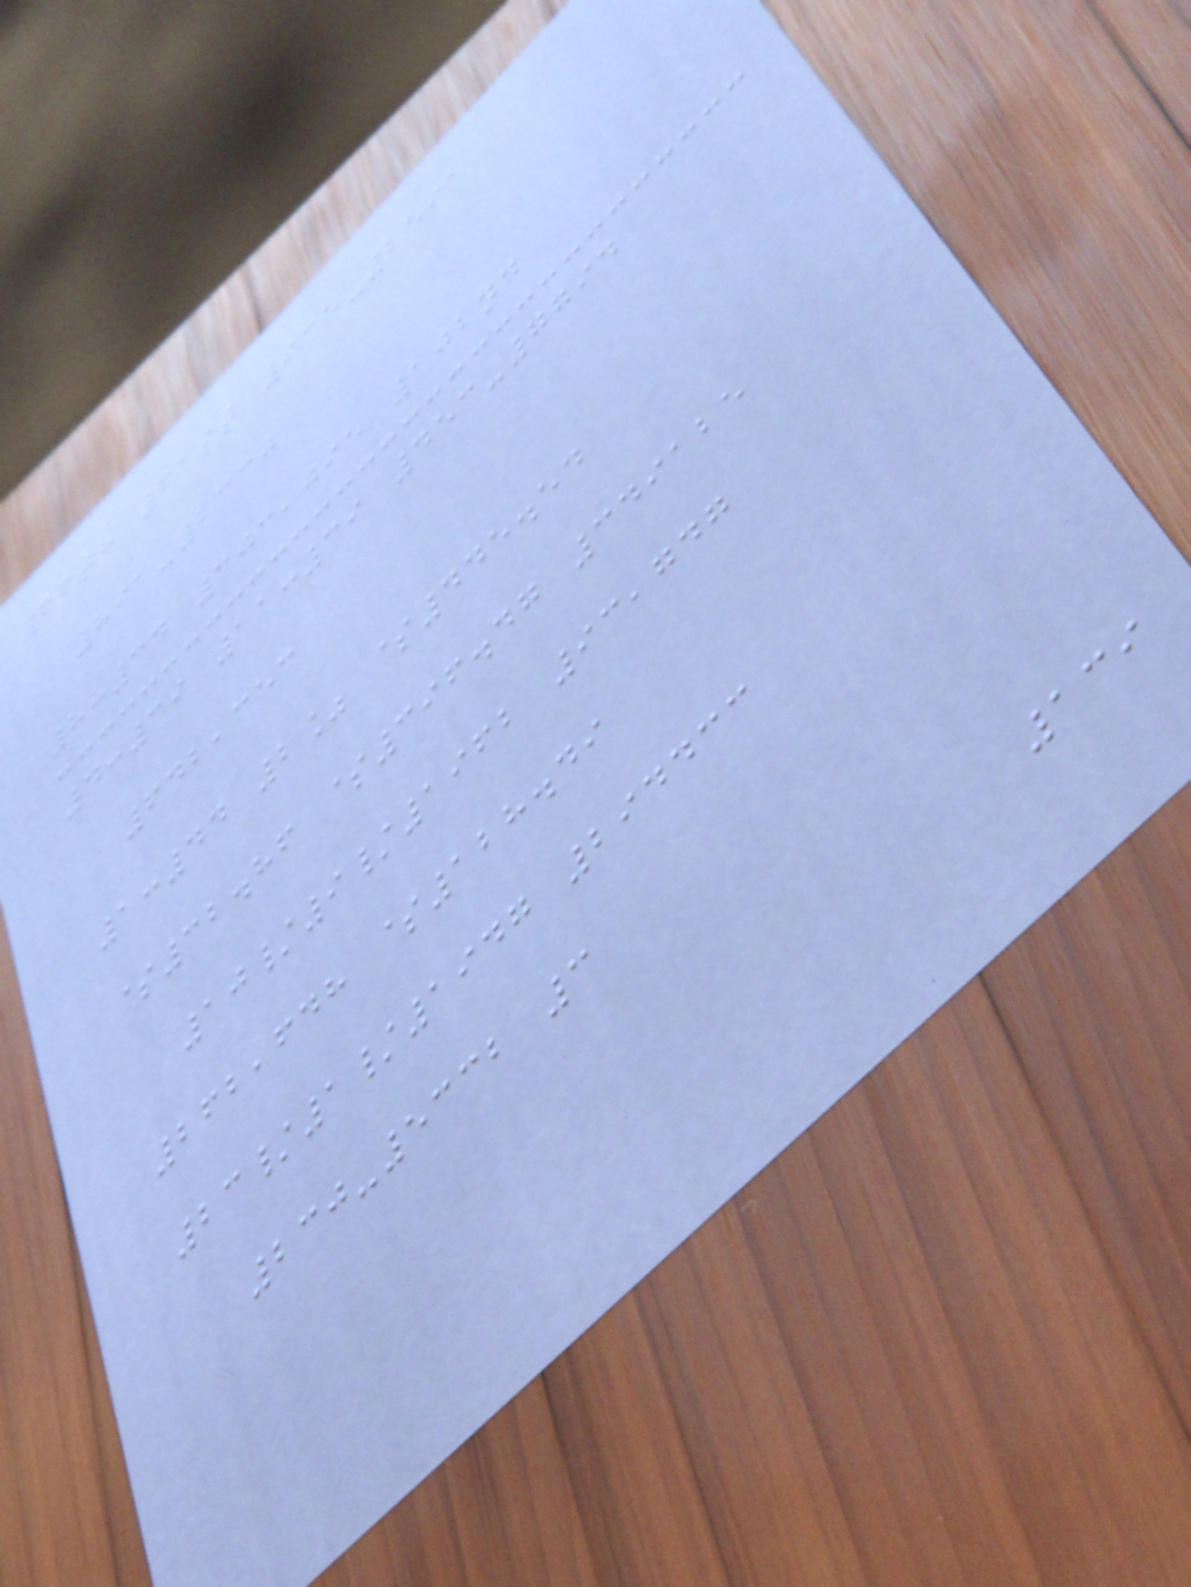66th 61st 935-2591
891-2330
8:34 303,095 102nd
4:39 11:39 453-7794
642,353
1:44 2% $445.54
$32.86 $396.47 349125
10/9/1962 93,747
262,648 $128.49
23/1/1947 294433
230-5332 3
139
